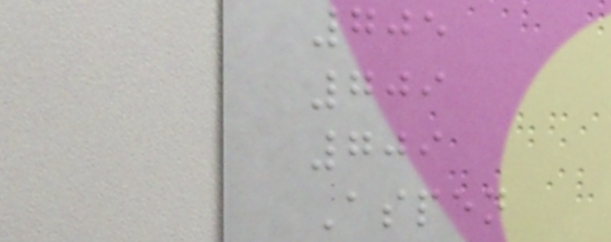705
709
709
Aspen
